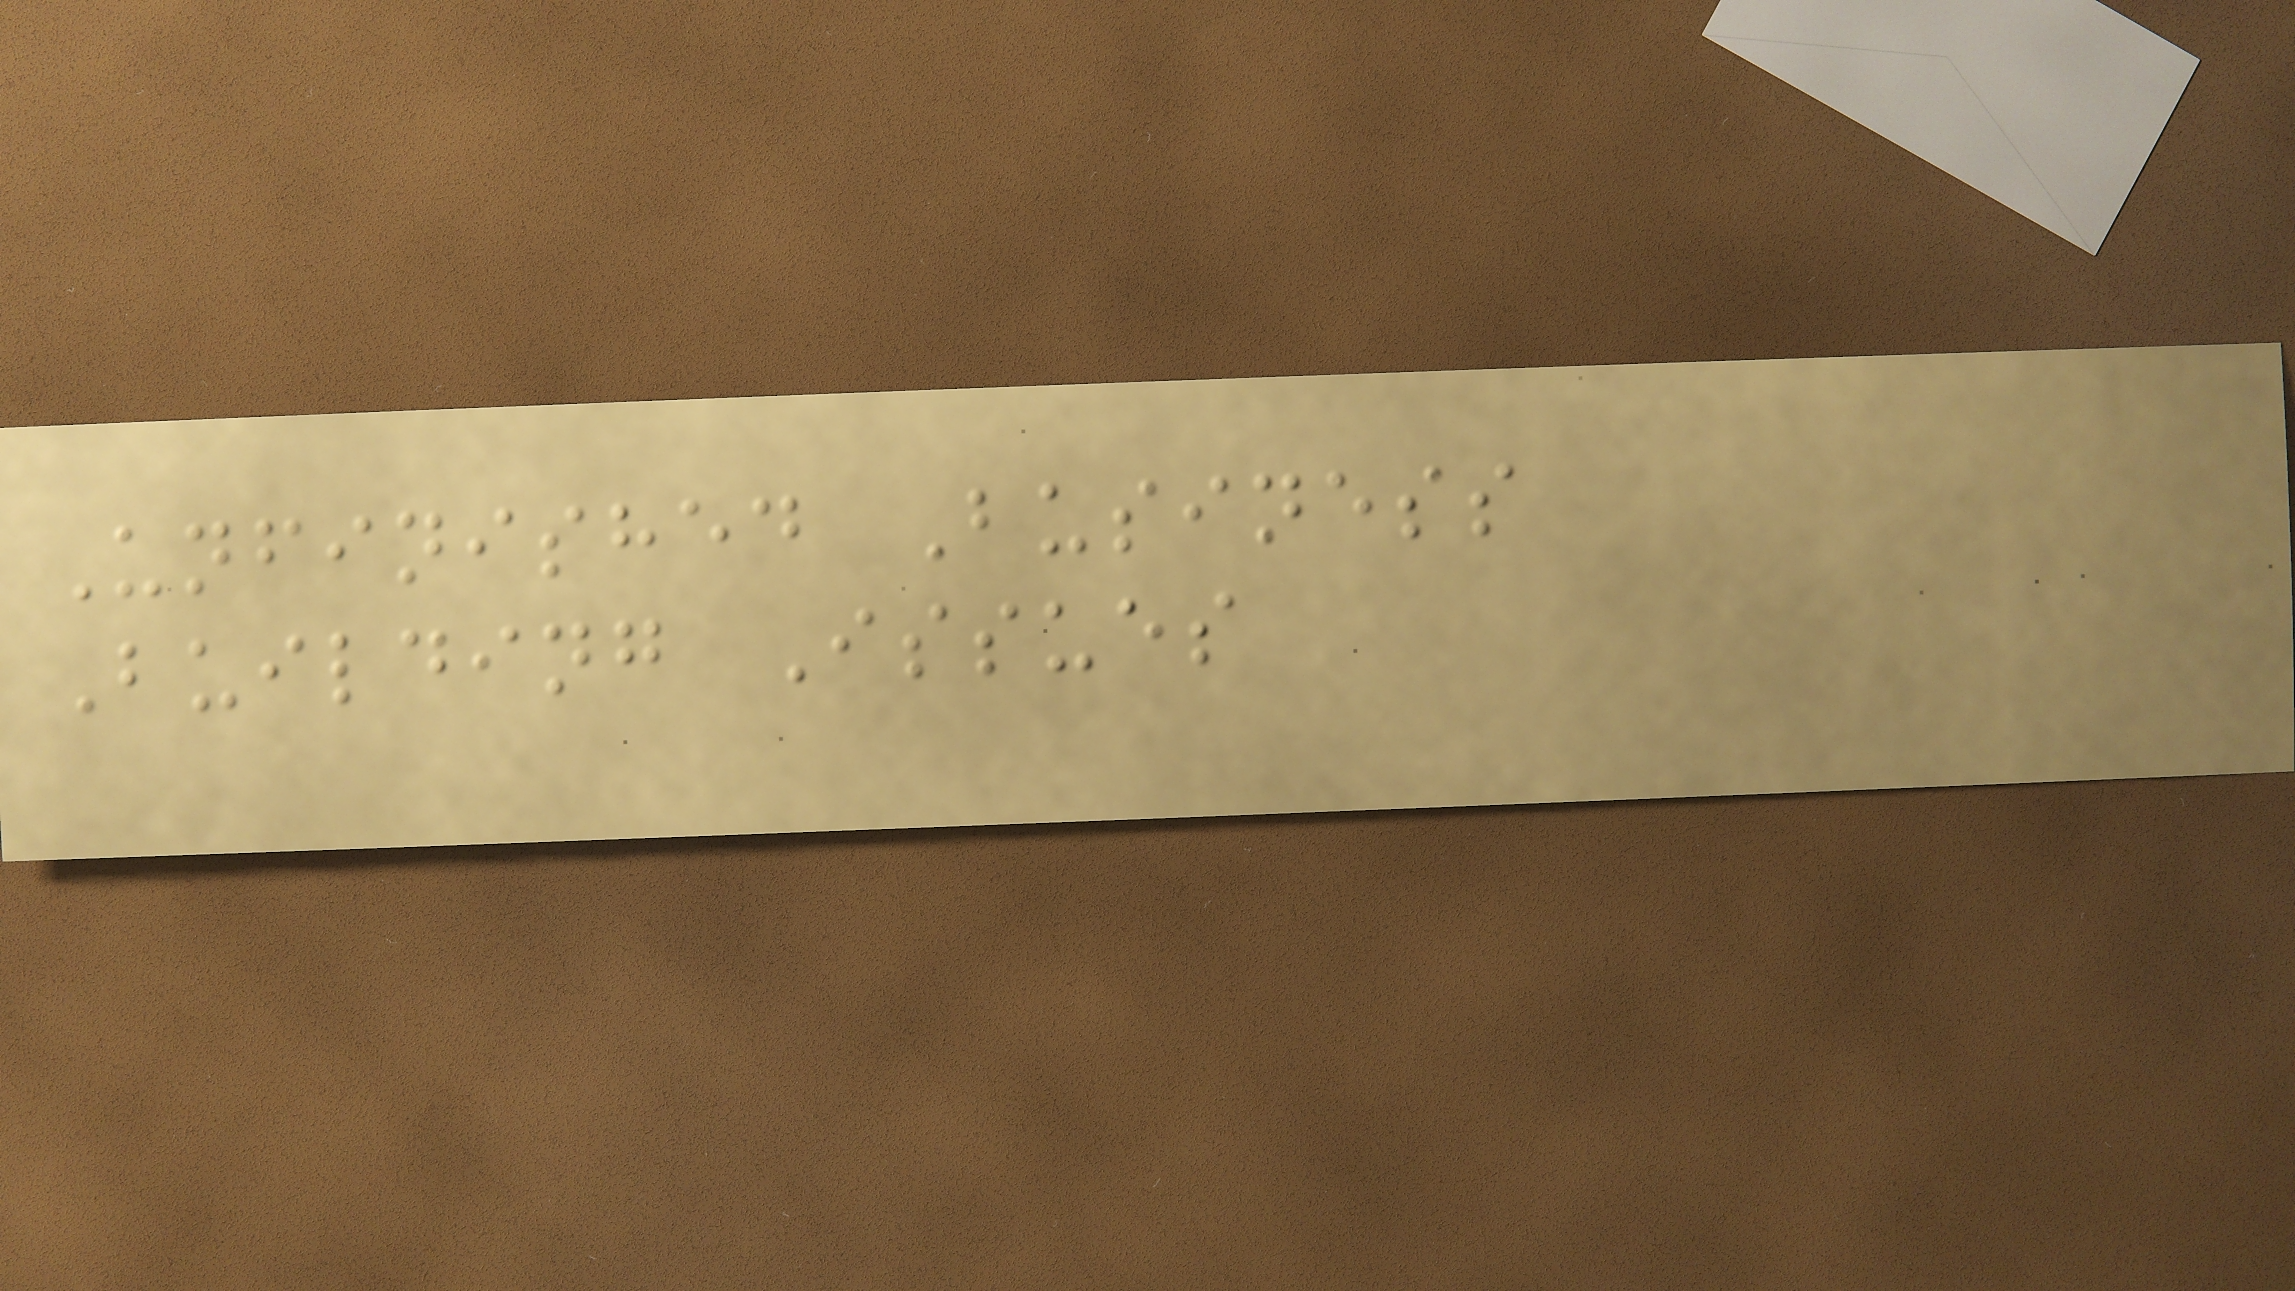Unfinished Business
Building Issues
